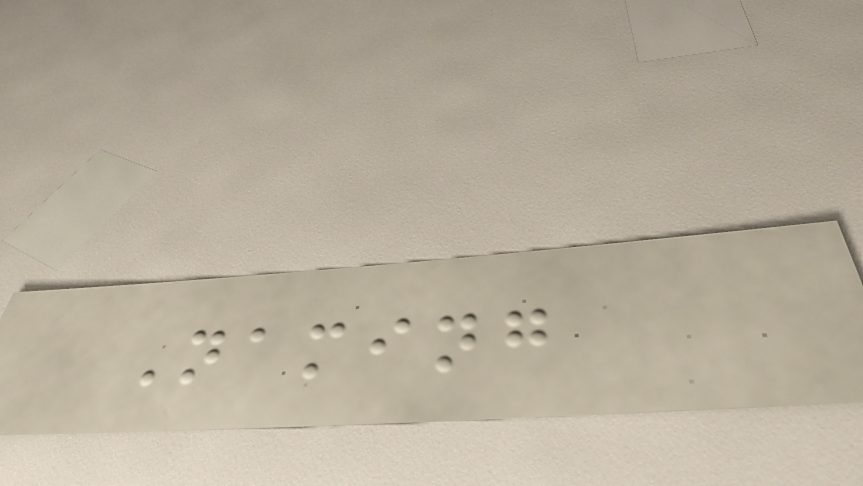Naming
